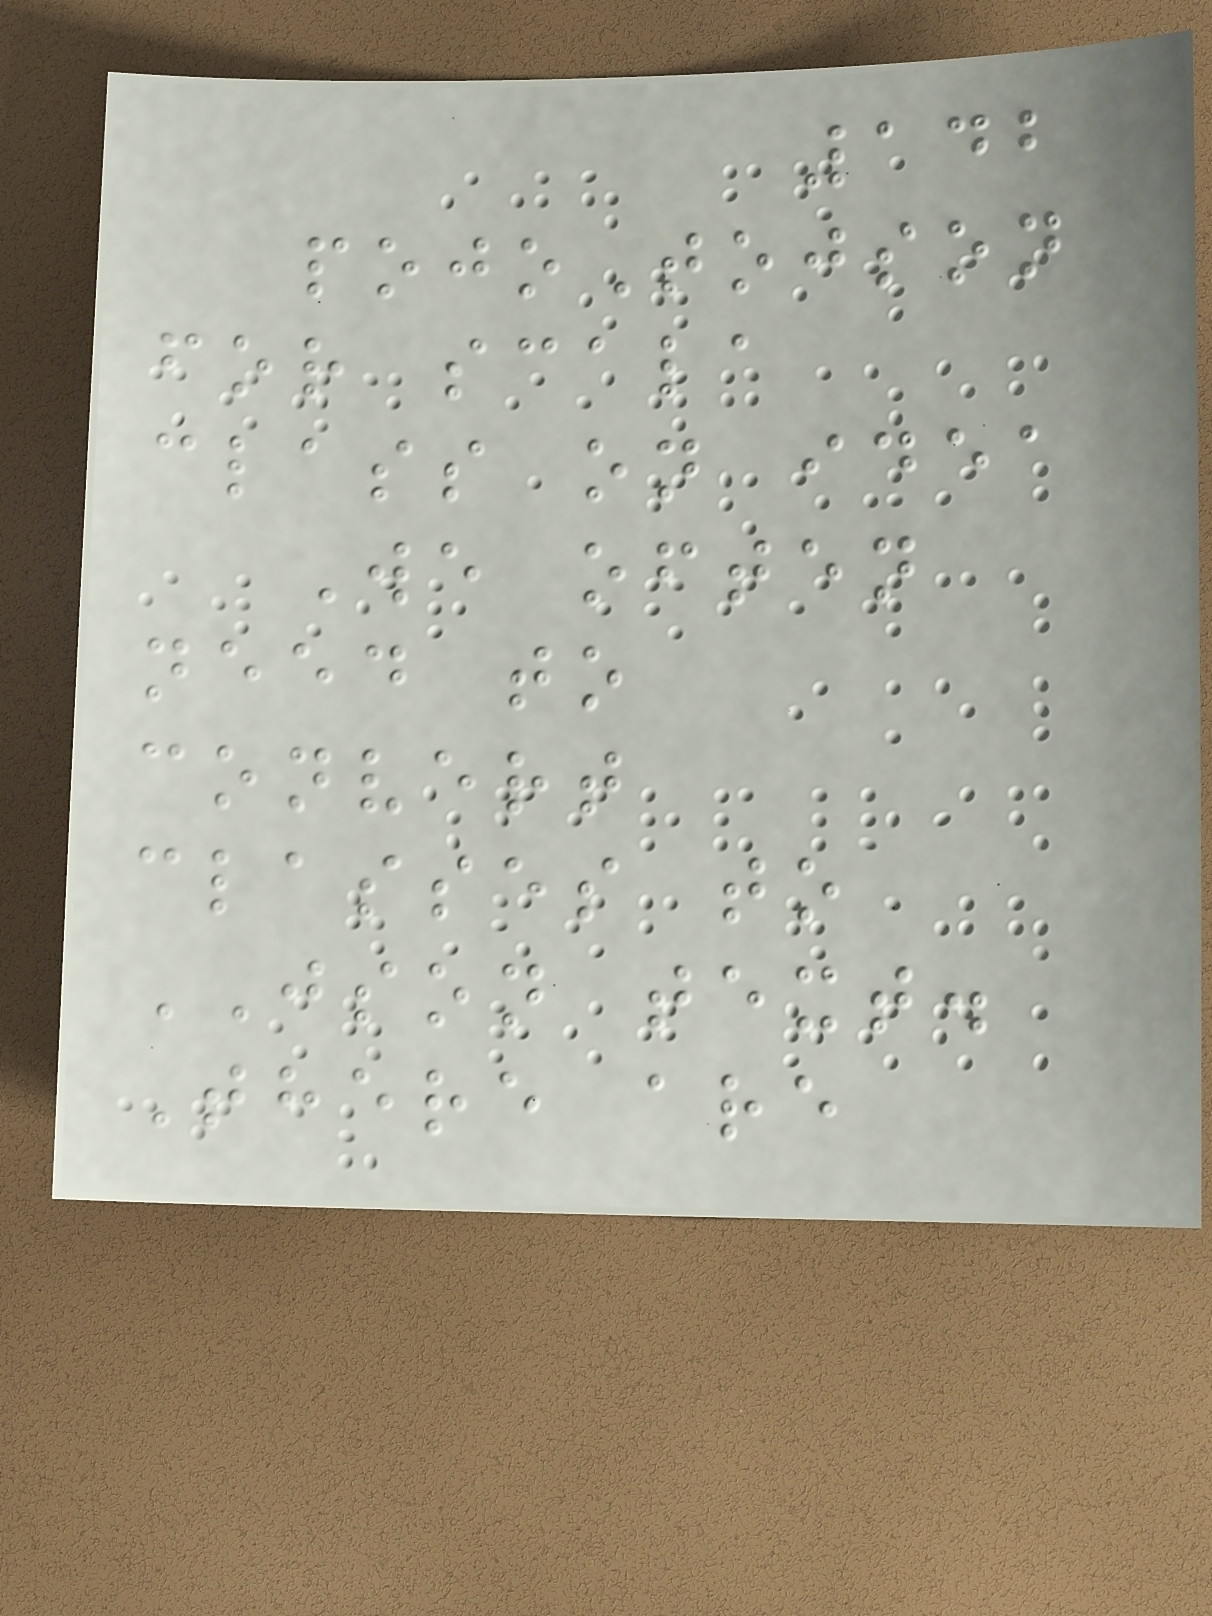142
pojoTojson
for scala
class on idea
We often
need to
convert
classes to
JSON text.
There are
